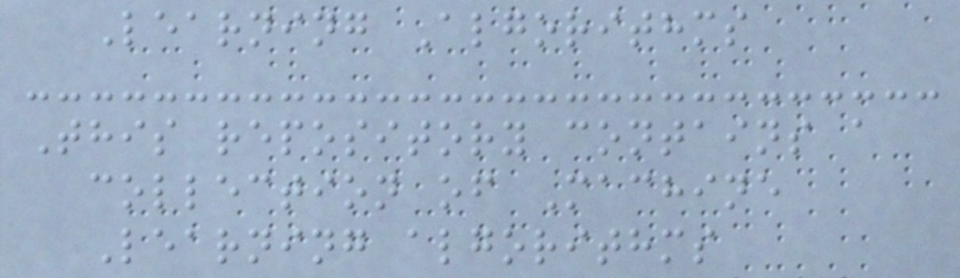Learning Algorithms
This repository contains a
collection of Machine
Learning algorithms
